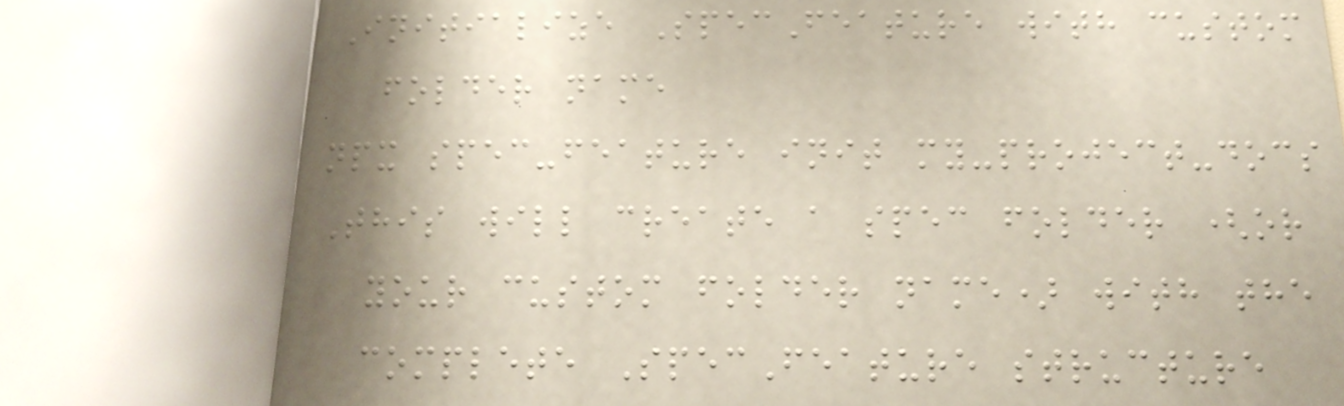Initialize SpecFeature with custom
folder name
npx spec-feature init my-project-docs
This will create a spec folder (or
your custom folder name) with the
complete SpecFeature structure
